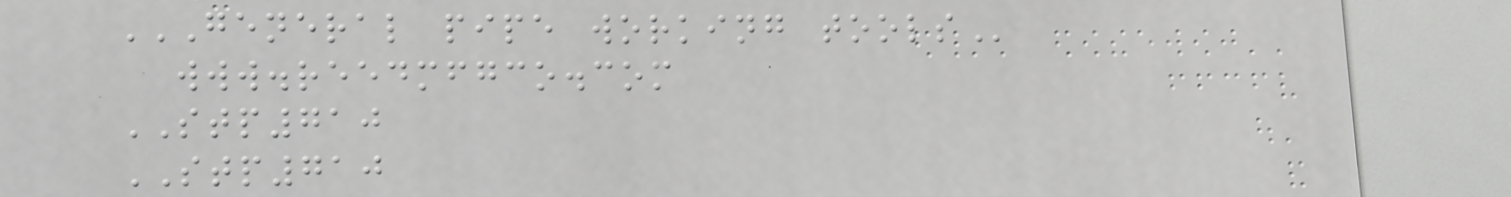GENERAL PIPE WORKING TOOLS
www.reedmfgco.com
STP710
STP710
